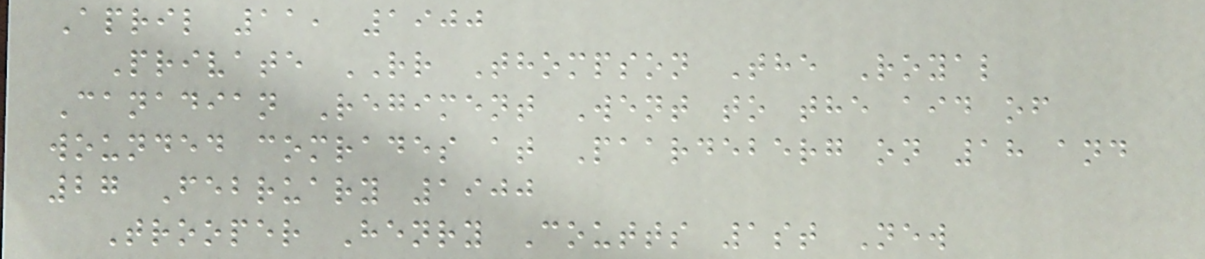April 11, 1900
Private RR Thompson The Royal
Canadian Regiment Went to the aid of
wounded comrades at Paardeberg on 18 and
27 February 1900
Trooper Henry Coutts 1st New
